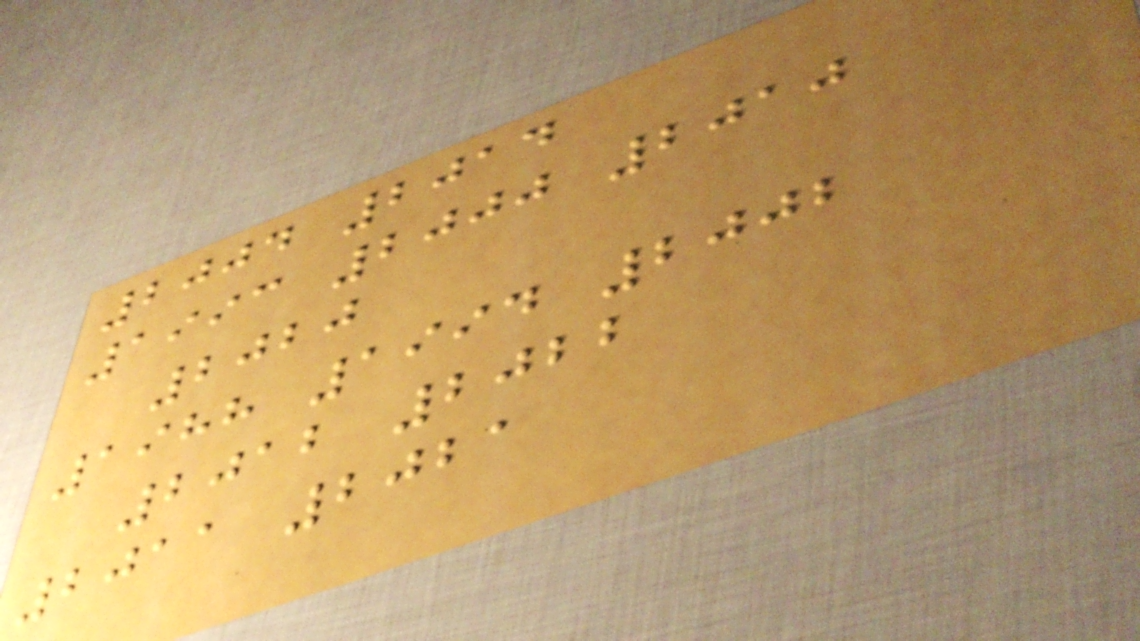2004 2014
1993 2000 2010
2020
1988 1994 2002
2012 2022
2011 2021
